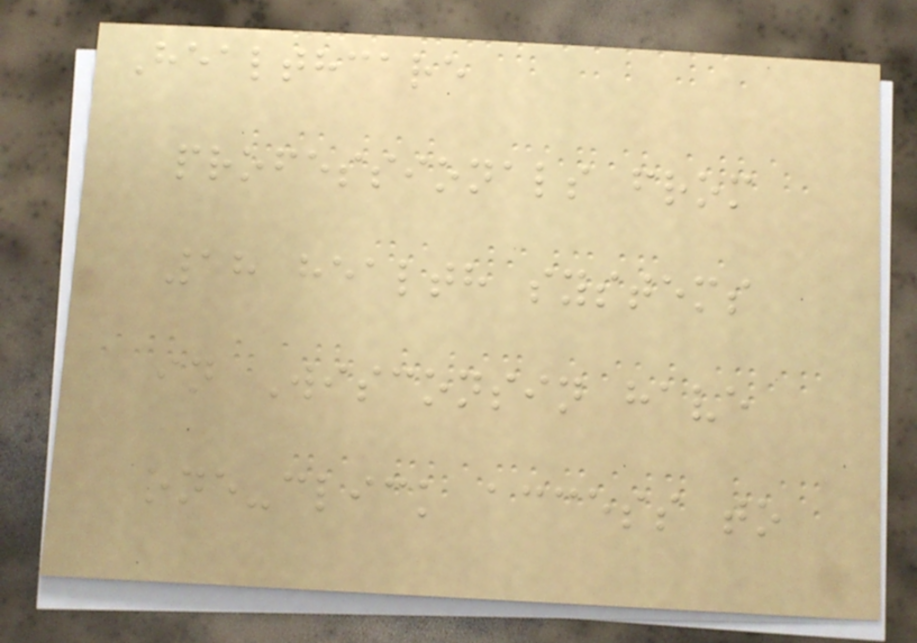Healthcare
professionals from
18 health systems
in Wisconsin have
one-click access to
